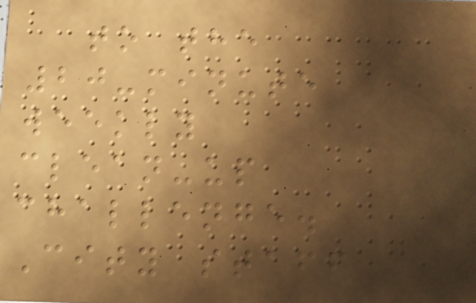to the
20-minute
weekly
clean-up
challenge.
City staff
